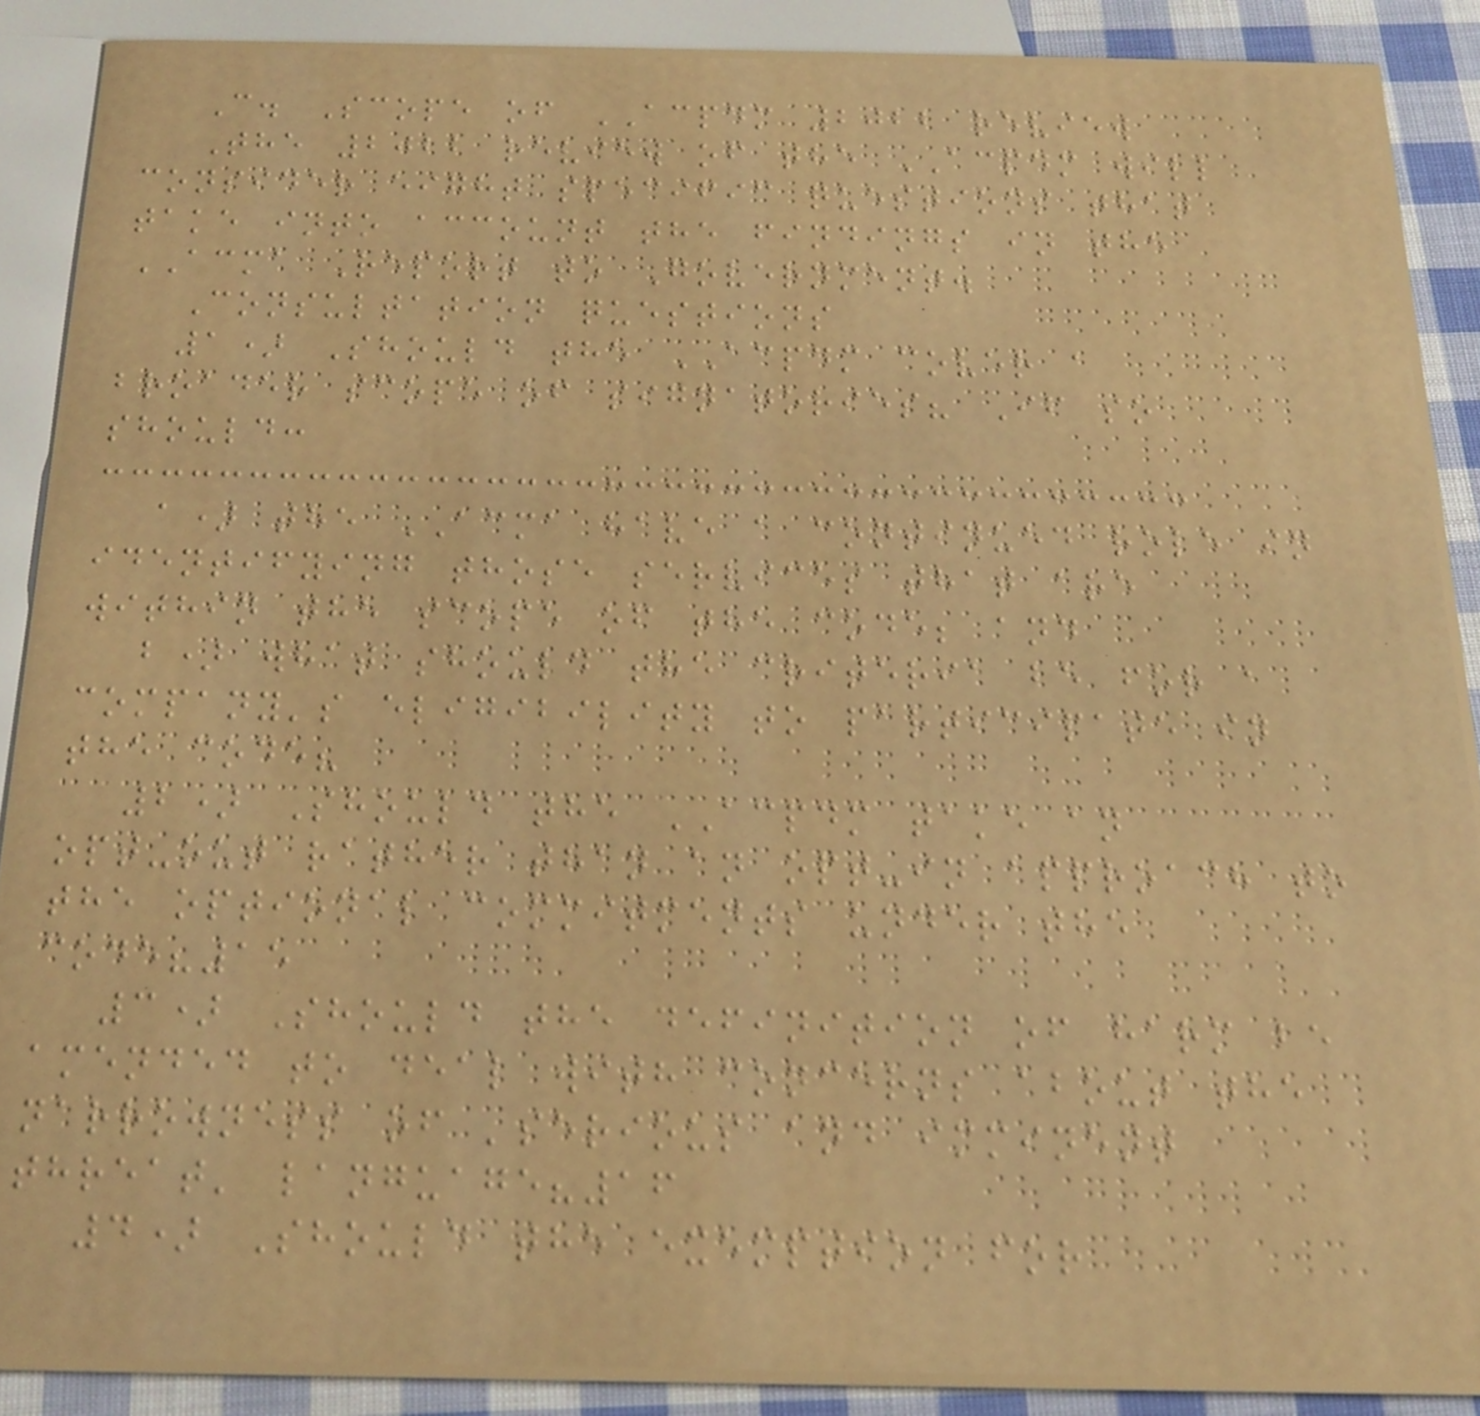C. Scope of ACPDM 2022 review
The 2022 review of the ACPDM will
consider eight specific questions that
take into account the findings in the
ACMA Report to Government.
Consultation questions
1) Should the ACPDM cover a
broader scope of signatories? If so
should:
a) the ACMA have a continued role in
identifying those services that are
within the scope of the code; and
b) what should the criteria be for a
company's eligibility to participate in
the code?
2) Should the ACPDM take an
opt-out rather than an opt-in approach to
the optional commitments under the
code?15
3) Should the definition of harm be
amended to deal with concerns about the
narrowness of 'serious and imminent
threat' language?16
4) Should the exemption for
